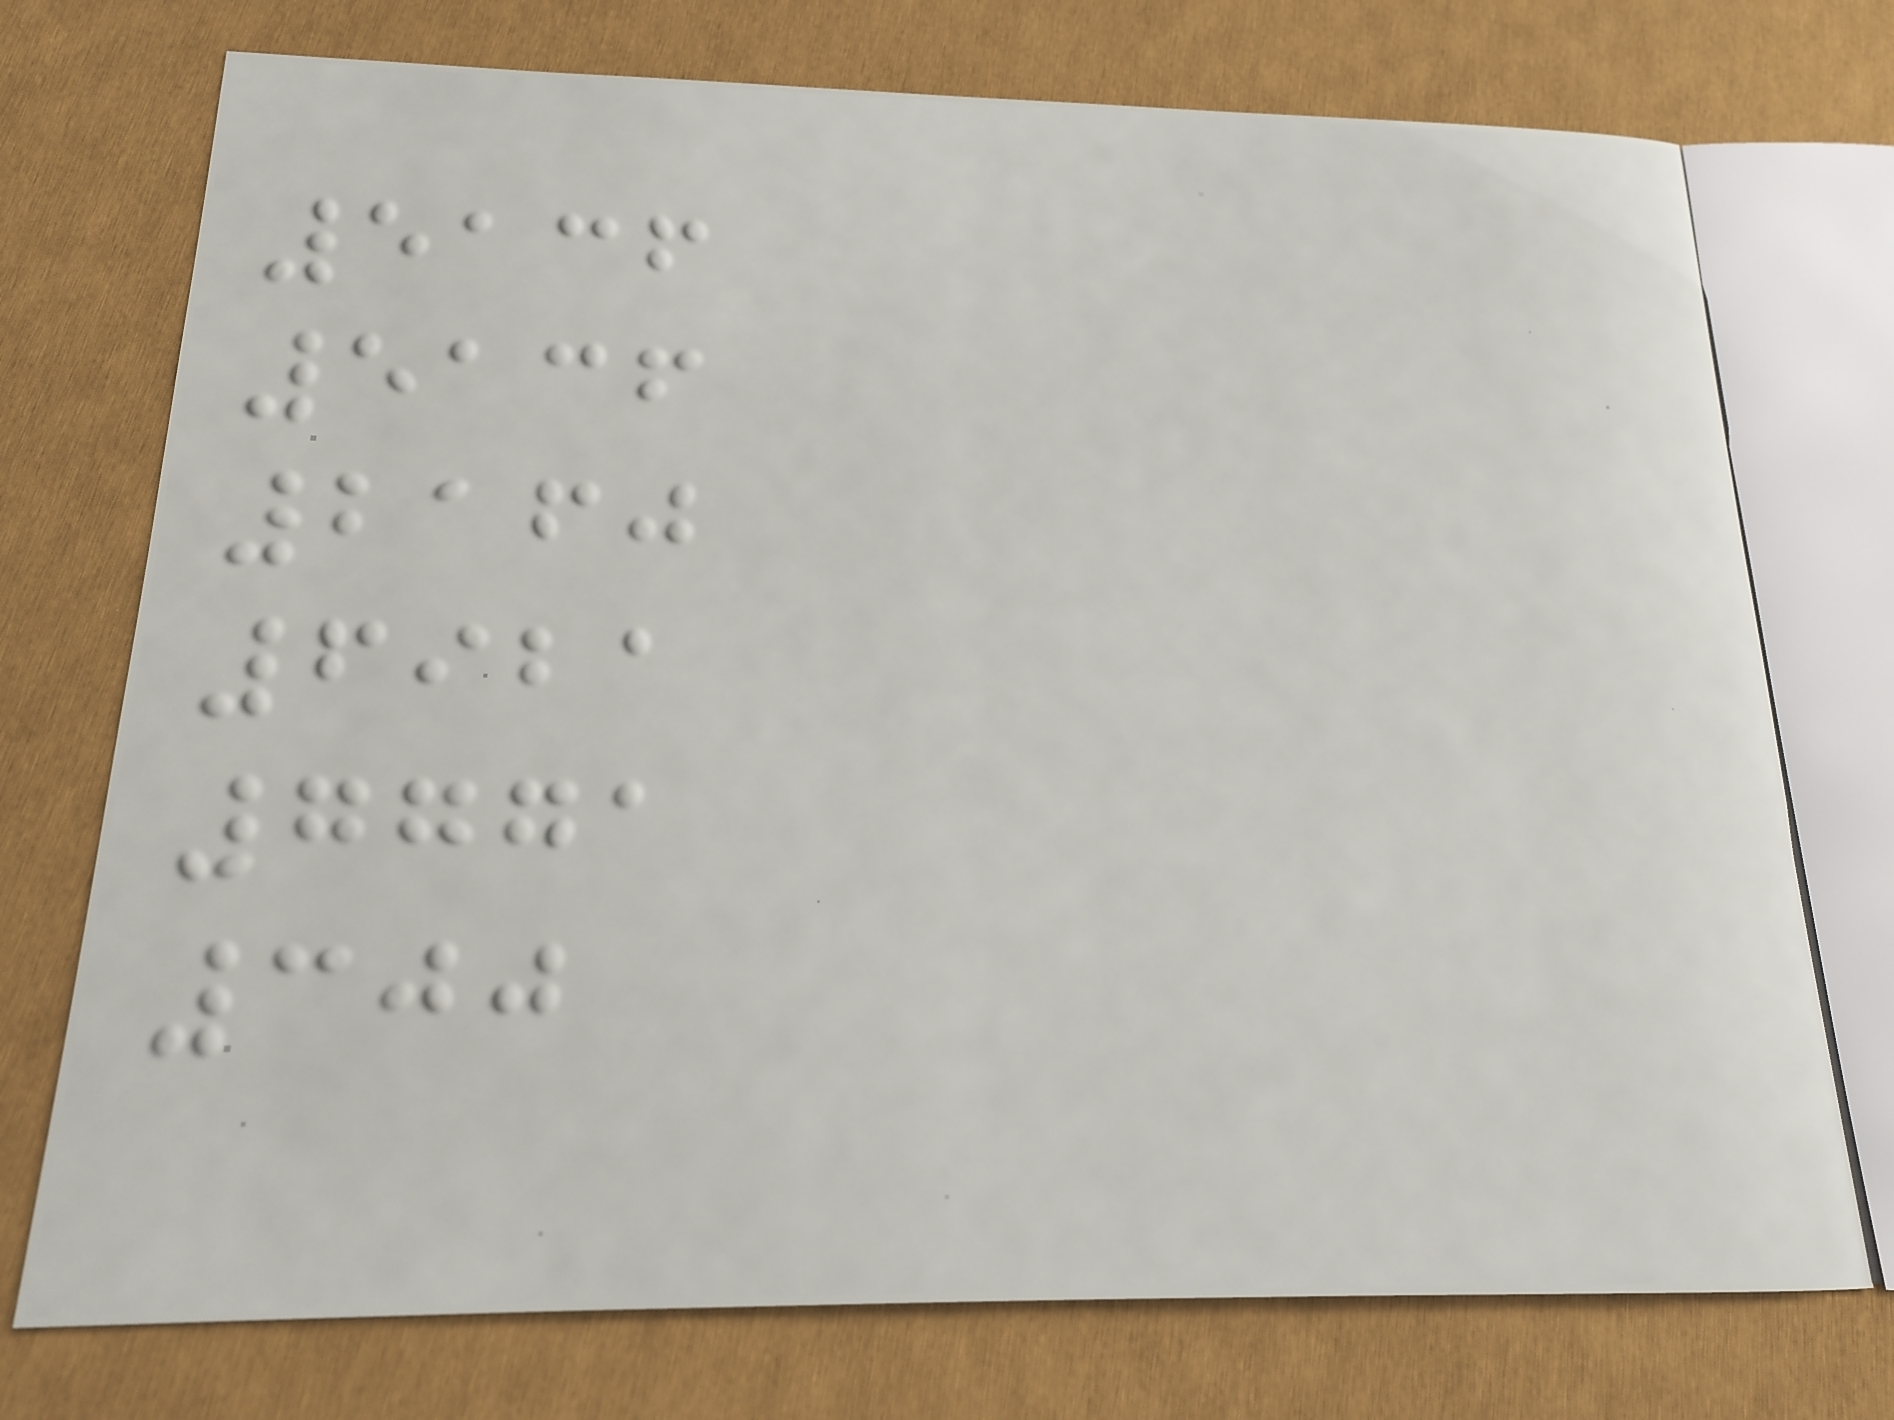5136
5136
2160
6921
7771
300
